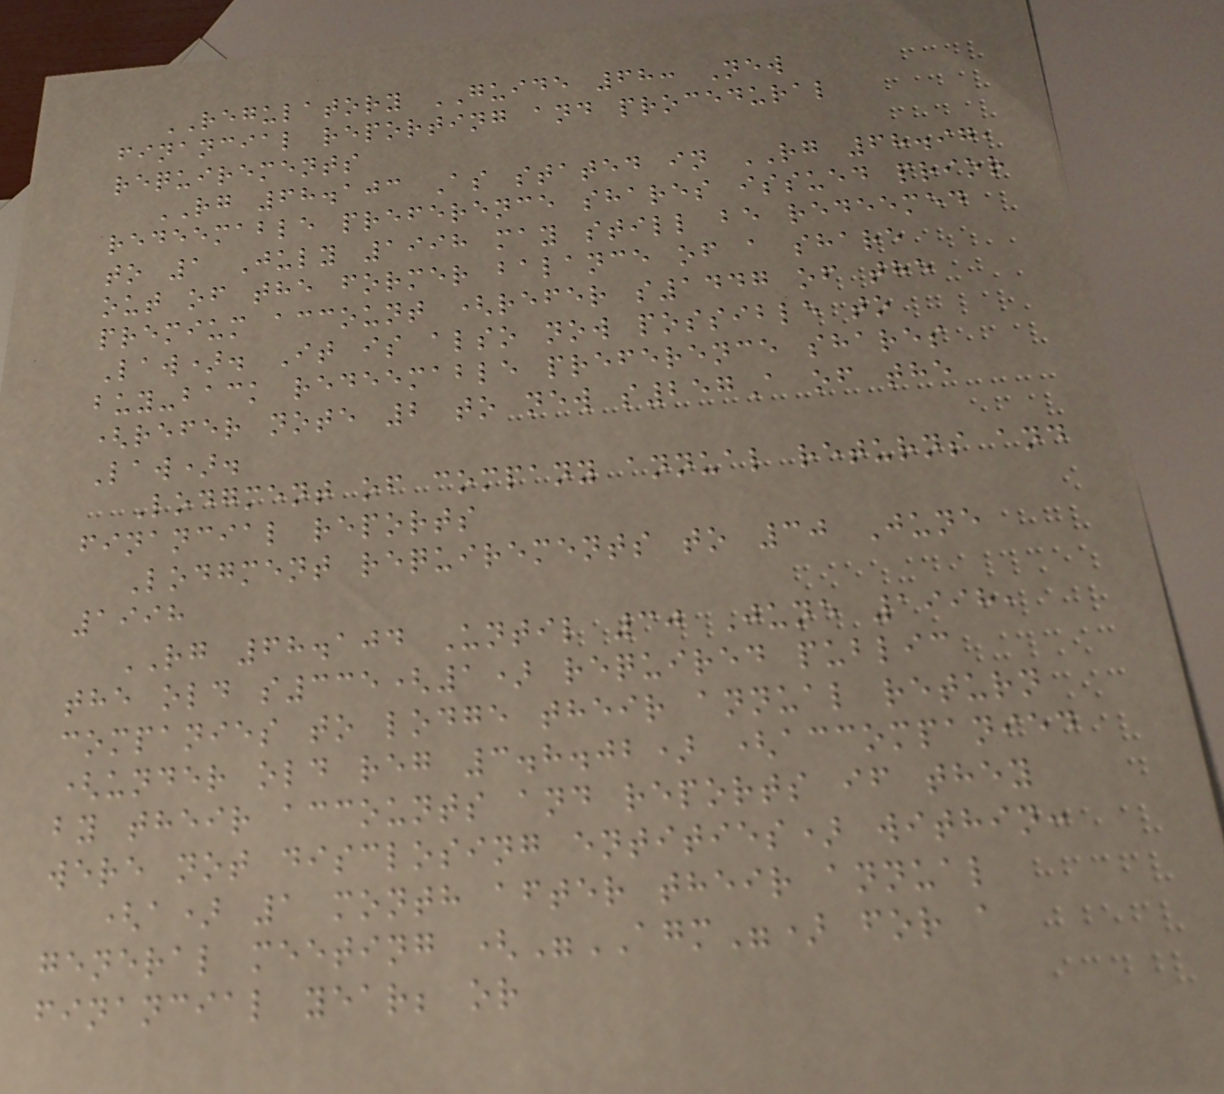REGULATORY GUIDE 68: New
financial reporting and procedural
requirements
RG 68.103 As stated in RG 68.97,
redeemable preference shares issued prior
to 1 July 1998 may still be redeemed
out of the former balance of a share
premium account (refer s1447 of the
Law). It is also now possible to
buy-back redeemable preference shares
(refer note 2 to new s257A of the
Law).
Lodgment of company annual returns and
financial reports
Lodgment requirements to 30 June
1998
RG 68.104 Until 30 June 1998,
the old s335(1) required public
companies to lodge their annual return
(under old reg 3.8.02) (accompanied
by their accounts and reports if they
were not disclosing entities) within:
(a) 1 month after their annual
general meeting ("AGM") for a
financial year; or
